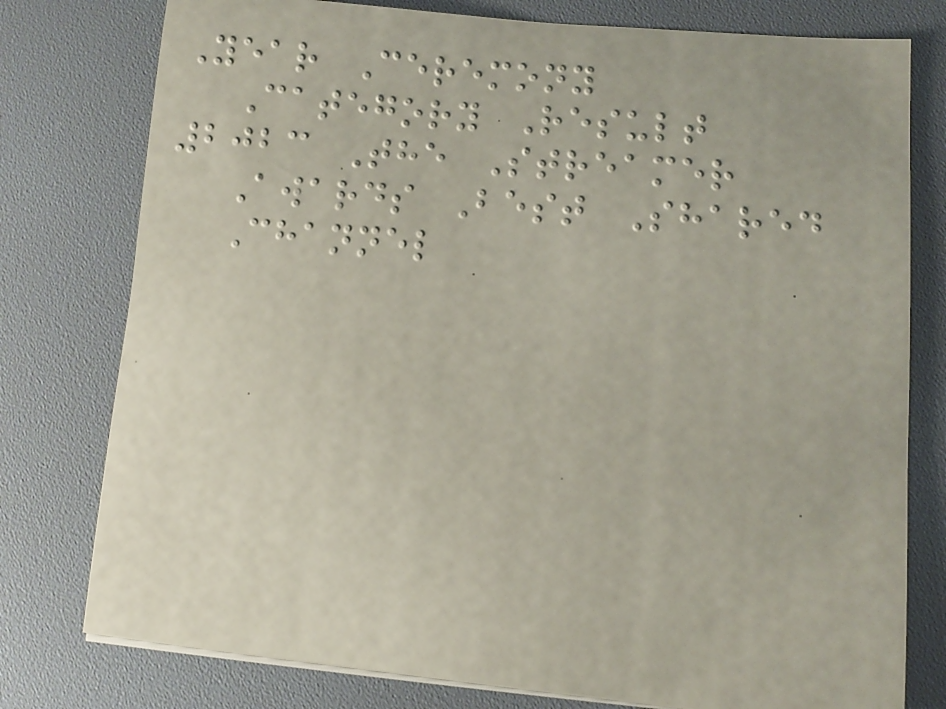Year Ceremony
Category Result
2023 The Streamer
Awards Best Shared
Channel
